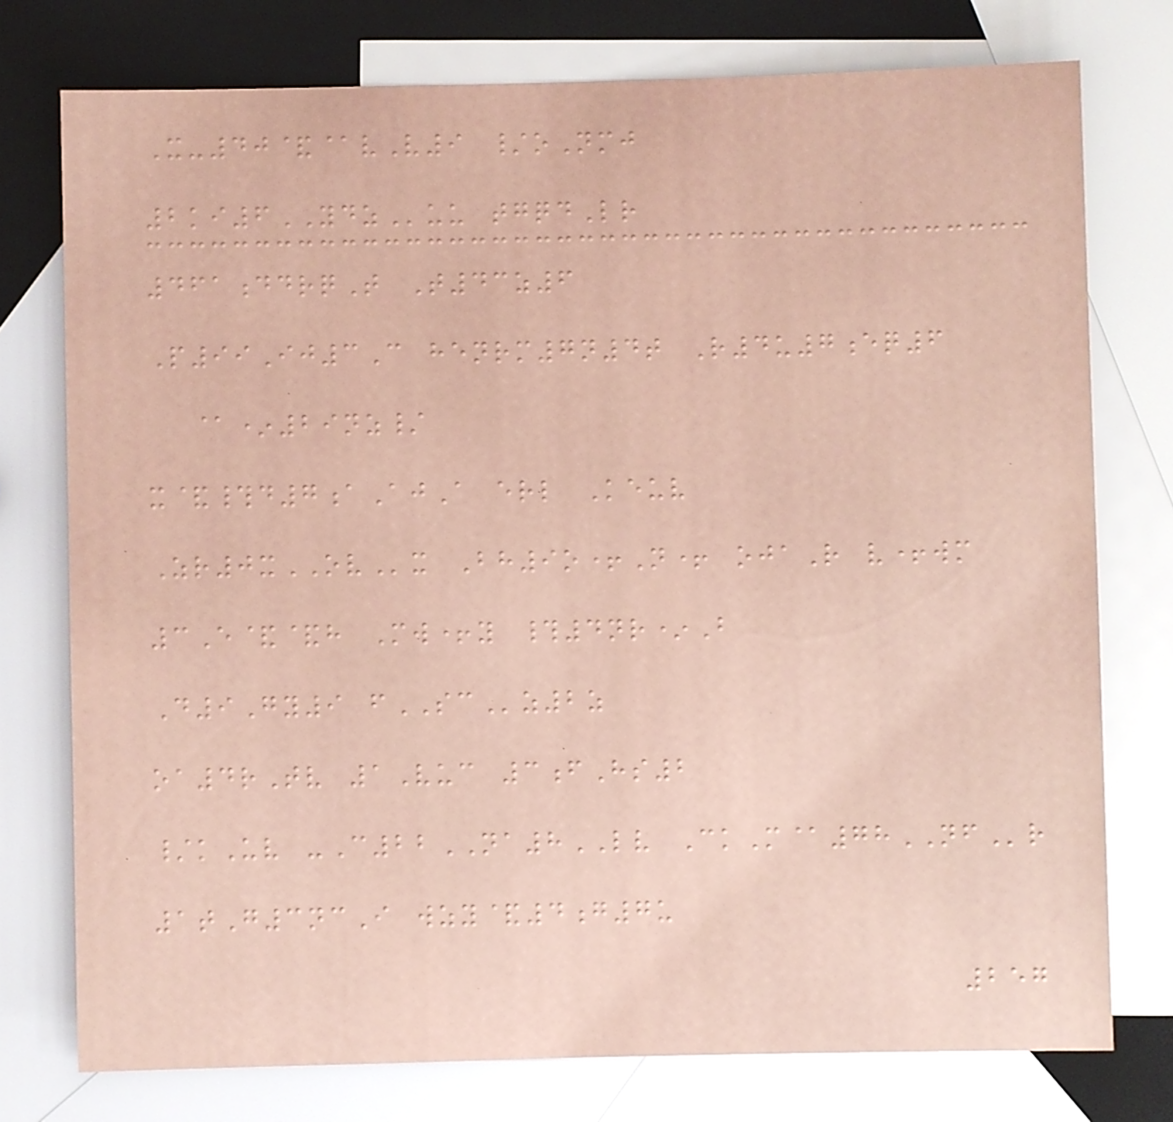X-40&@vV9 /oNmj
2ki6YDZuu tgqdLr
461ddrqT T43z6
P99Ij3C henrm7n4t R4u7eq6
@*29nz/
x&#d7aAjA erl Keuv
Zr0xOVx Bh9o+N+ ojaR v+wm
3E&&h Mw+y #4nr*B
D9Gy9 fSCz2z
oa4rTv 1Vuc 3fHs2
/kUv -C22NA8LV CkM@78NFr
1tG3ncI wzy&4g7u
257
